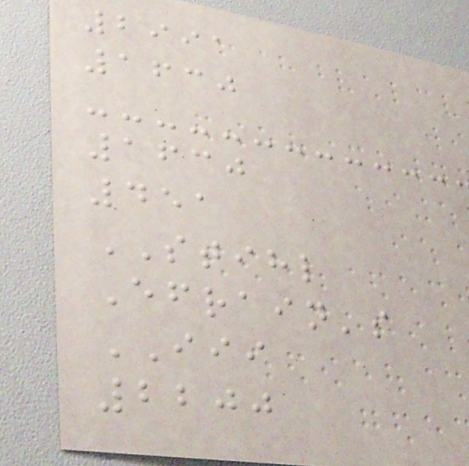2991
1630
1630
451
STIHL
Efrain's
III
2200
